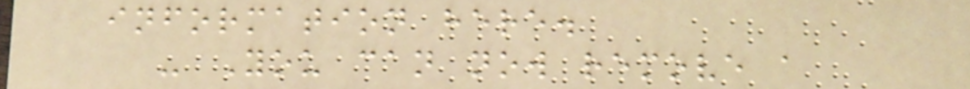information here.
- You can now remove a
